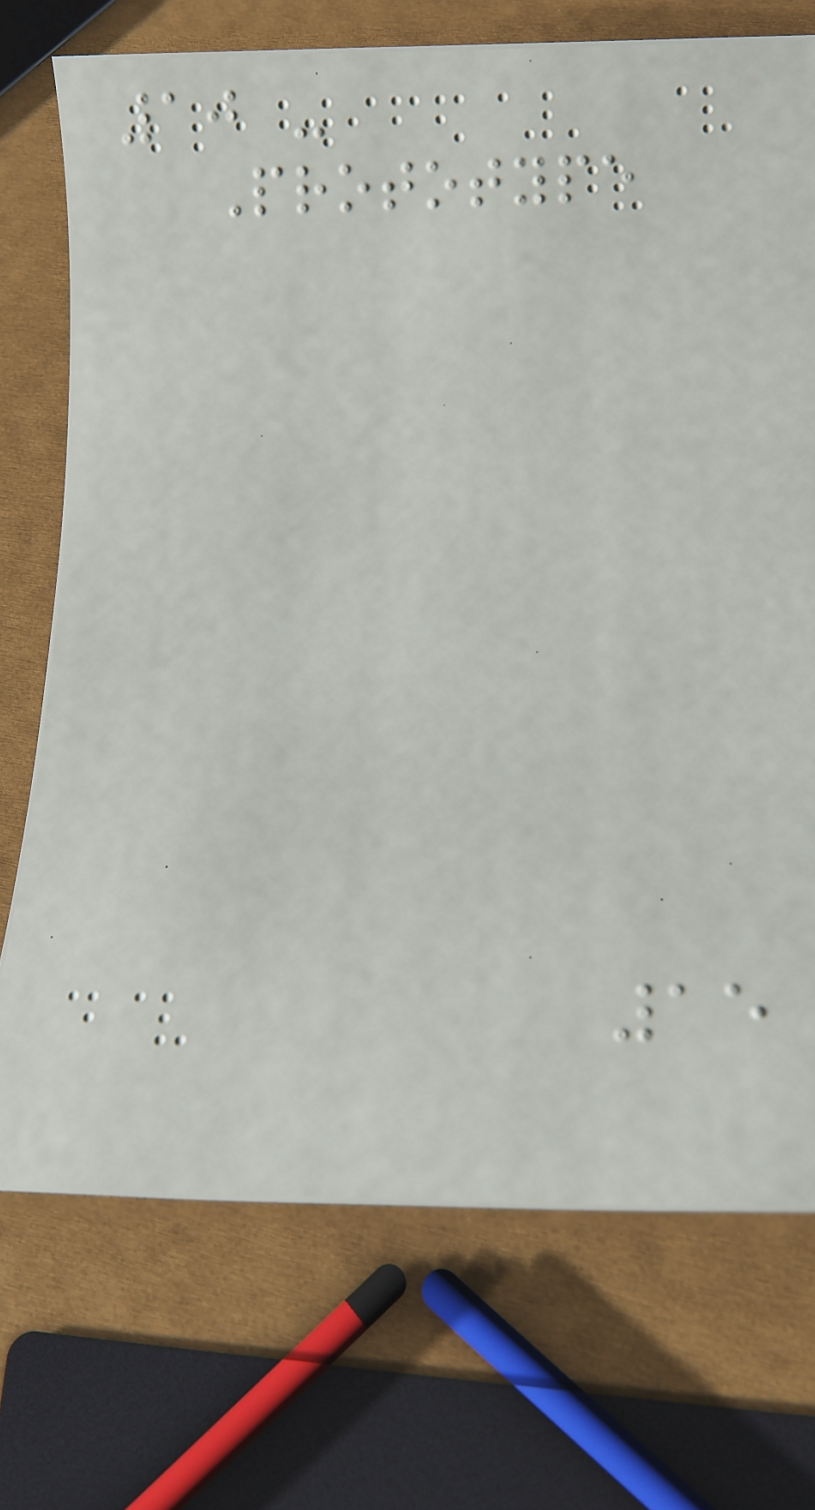10 -
Prototype
15
